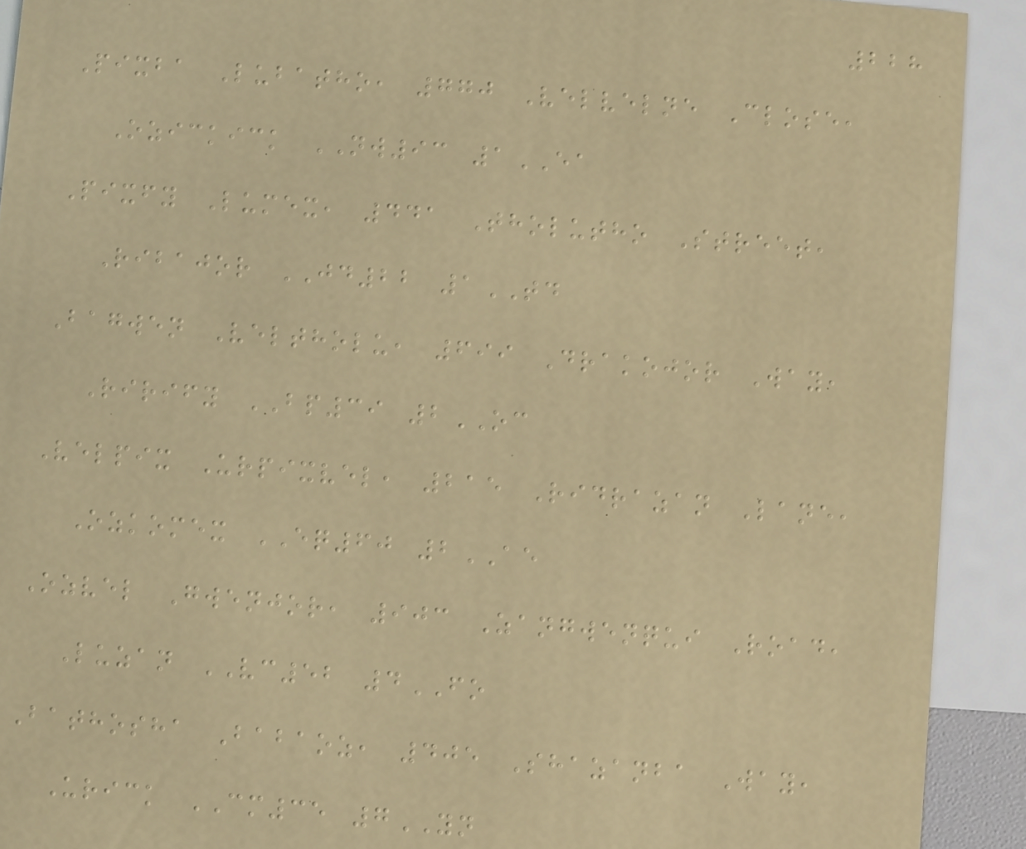228
Pixba Lubatho, 770 Velvelne Close,
Ozickick NW93 1EA
Pixfy Lumex, 441 Tholutho Street,
Ribajor JD22 1TD
Bagwen Veltholu, 699 Drakojor Way,
Rirify BP39 2OC
Velpix Urpixvel, 215 Ridrazan Lane,
Ozkomex EQ60 2AE
Ozvel Gwenjor, 903 Zangwenqui Road,
Luzan VC52 4FO
Bathosha Babaoz, 405 Shazanba Way,
Urick CM35 7YN
